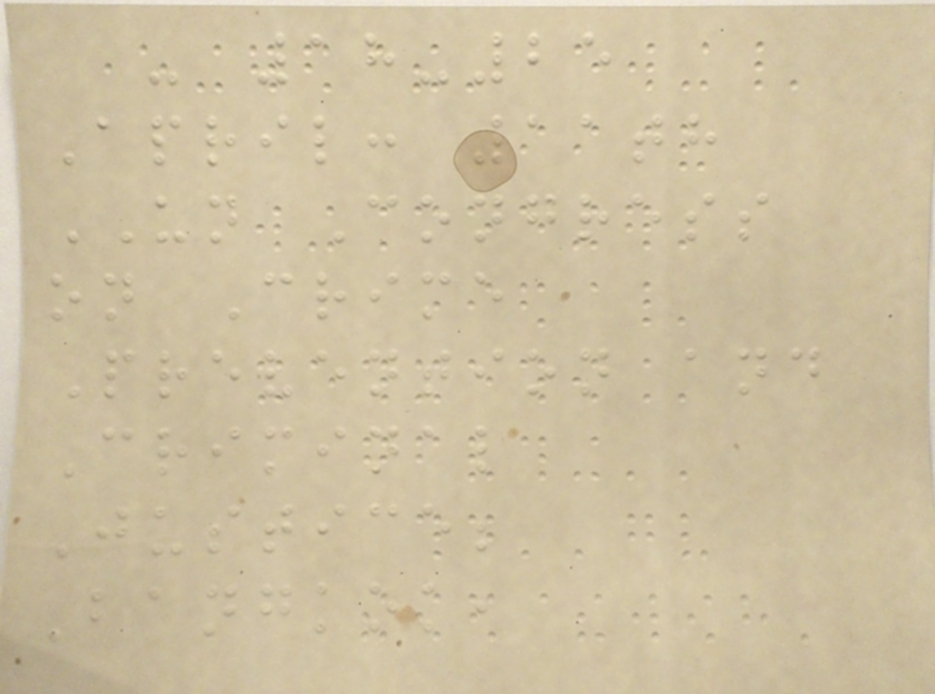- 18-25
April: 11th
UN Congress
on Crime
Prevention and
Criminal
Justice;
Bangkok,
